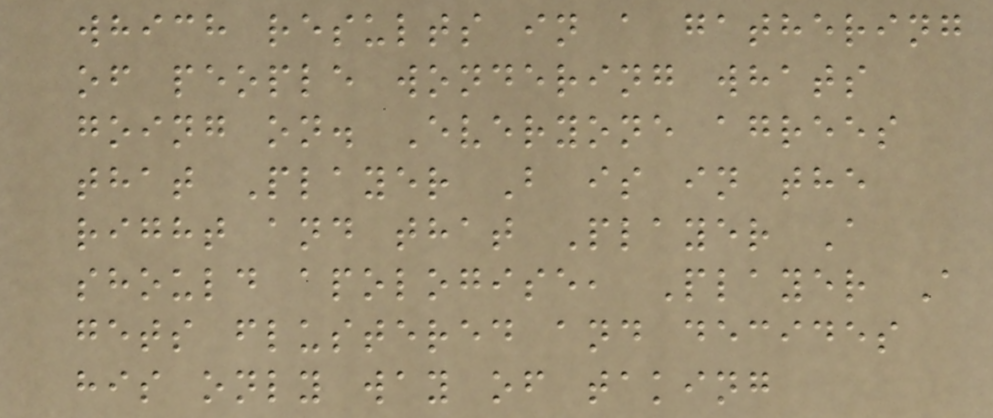which results in a gathering
of people wondering whats
going on. Everyone agrees
that Player B is in the
right and that Player A
should apologise, Player A
gets flustered and decides
his only way of taking
